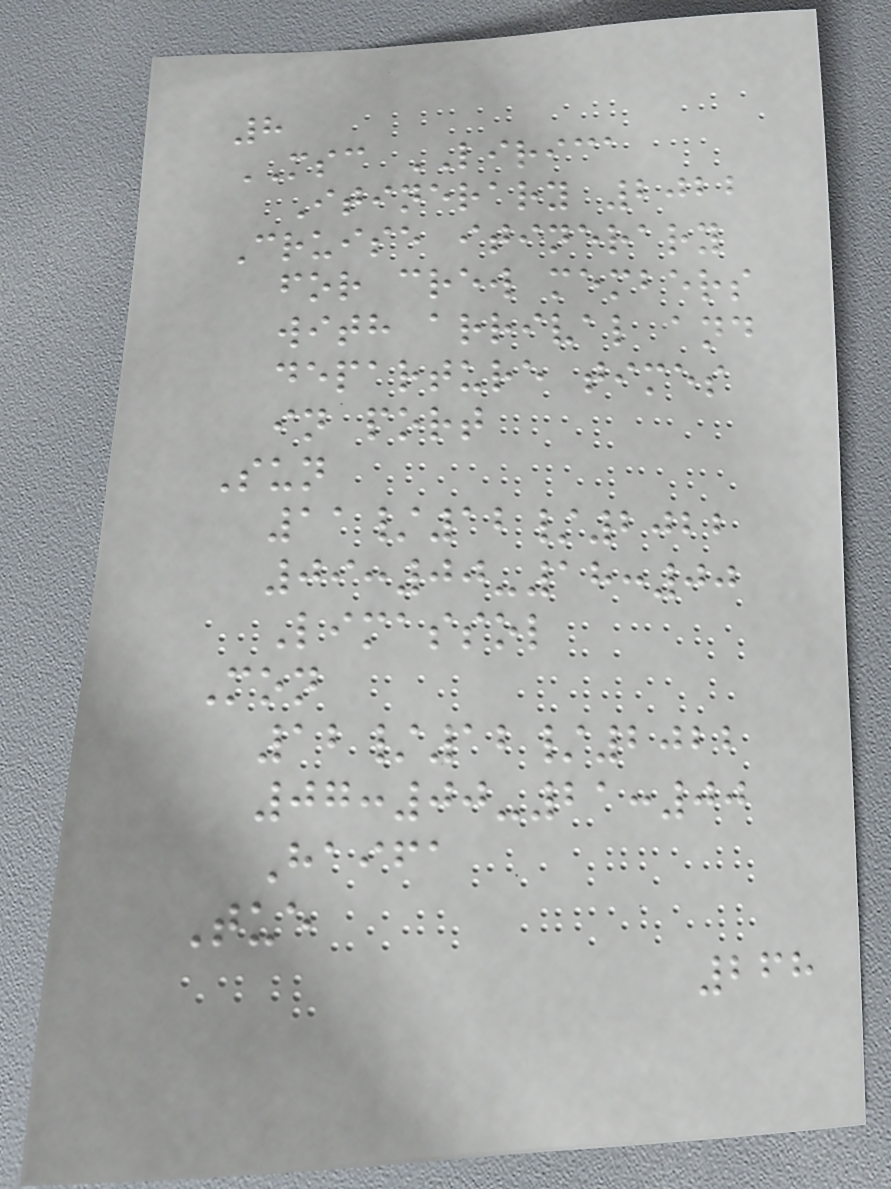8
MSC LIRICA
Itinerary 2022
Cruise itinerary
for crew members
with arrival and
departure times
in port
Sun
11/12/2022
09:00-18:00
Limassol
Mon
12/12/2022
07:00-21:00
Haifa
Tue
268
